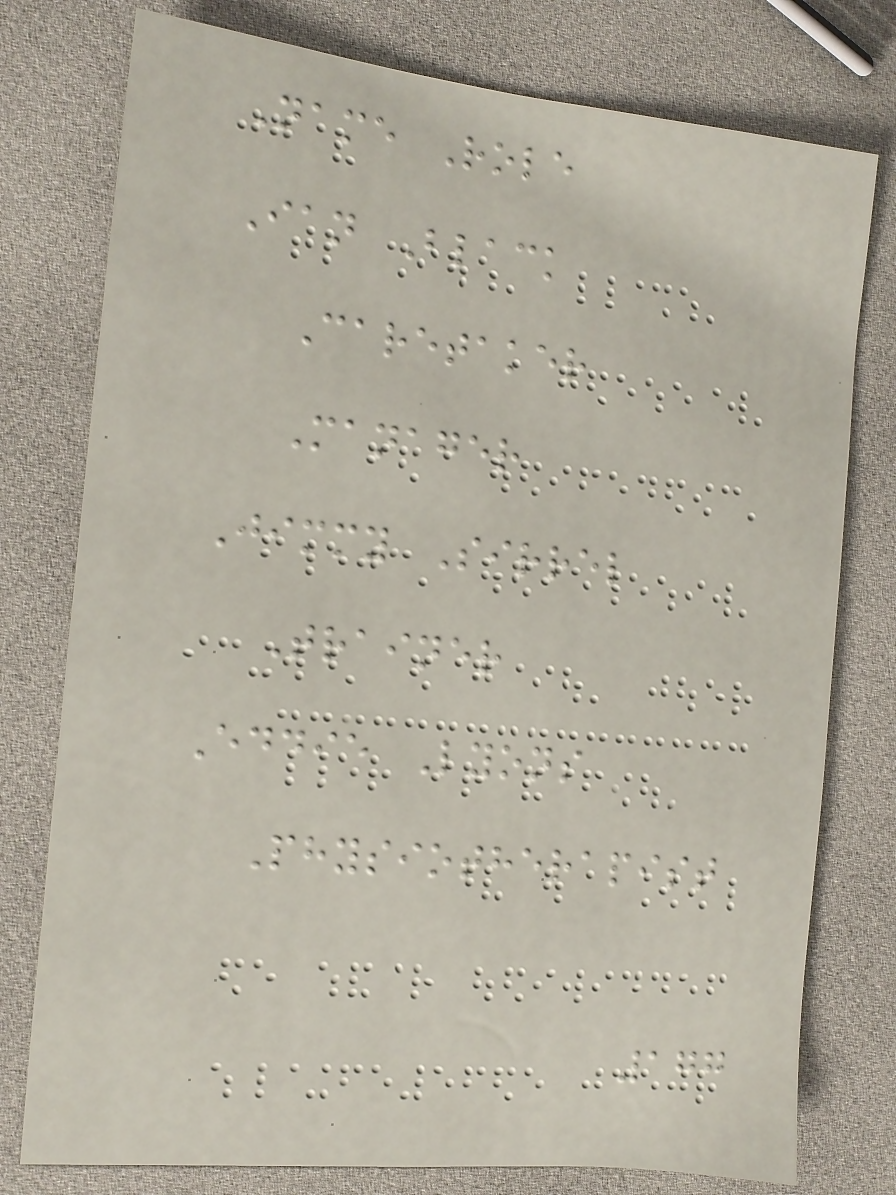Name Role
Ian Black
Caretaker
Manager
Jimmy Sirrel
Trainer
Eddie Lyons
Physiotherapist
177
